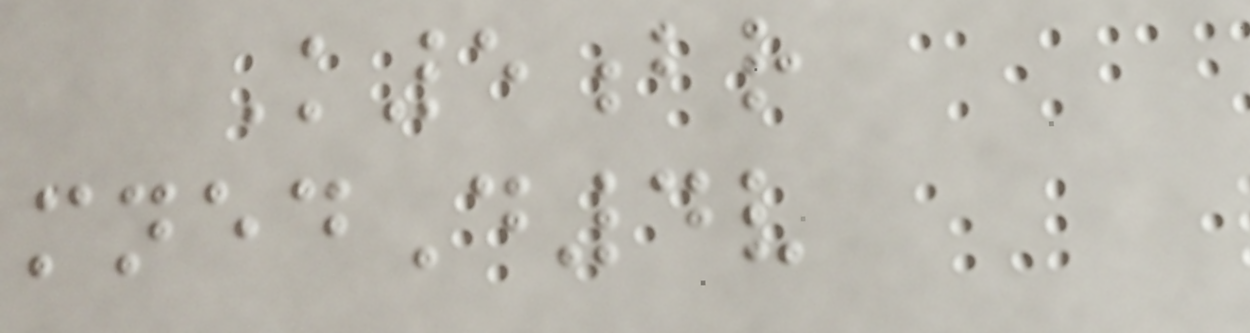K5br
mnedD4v
